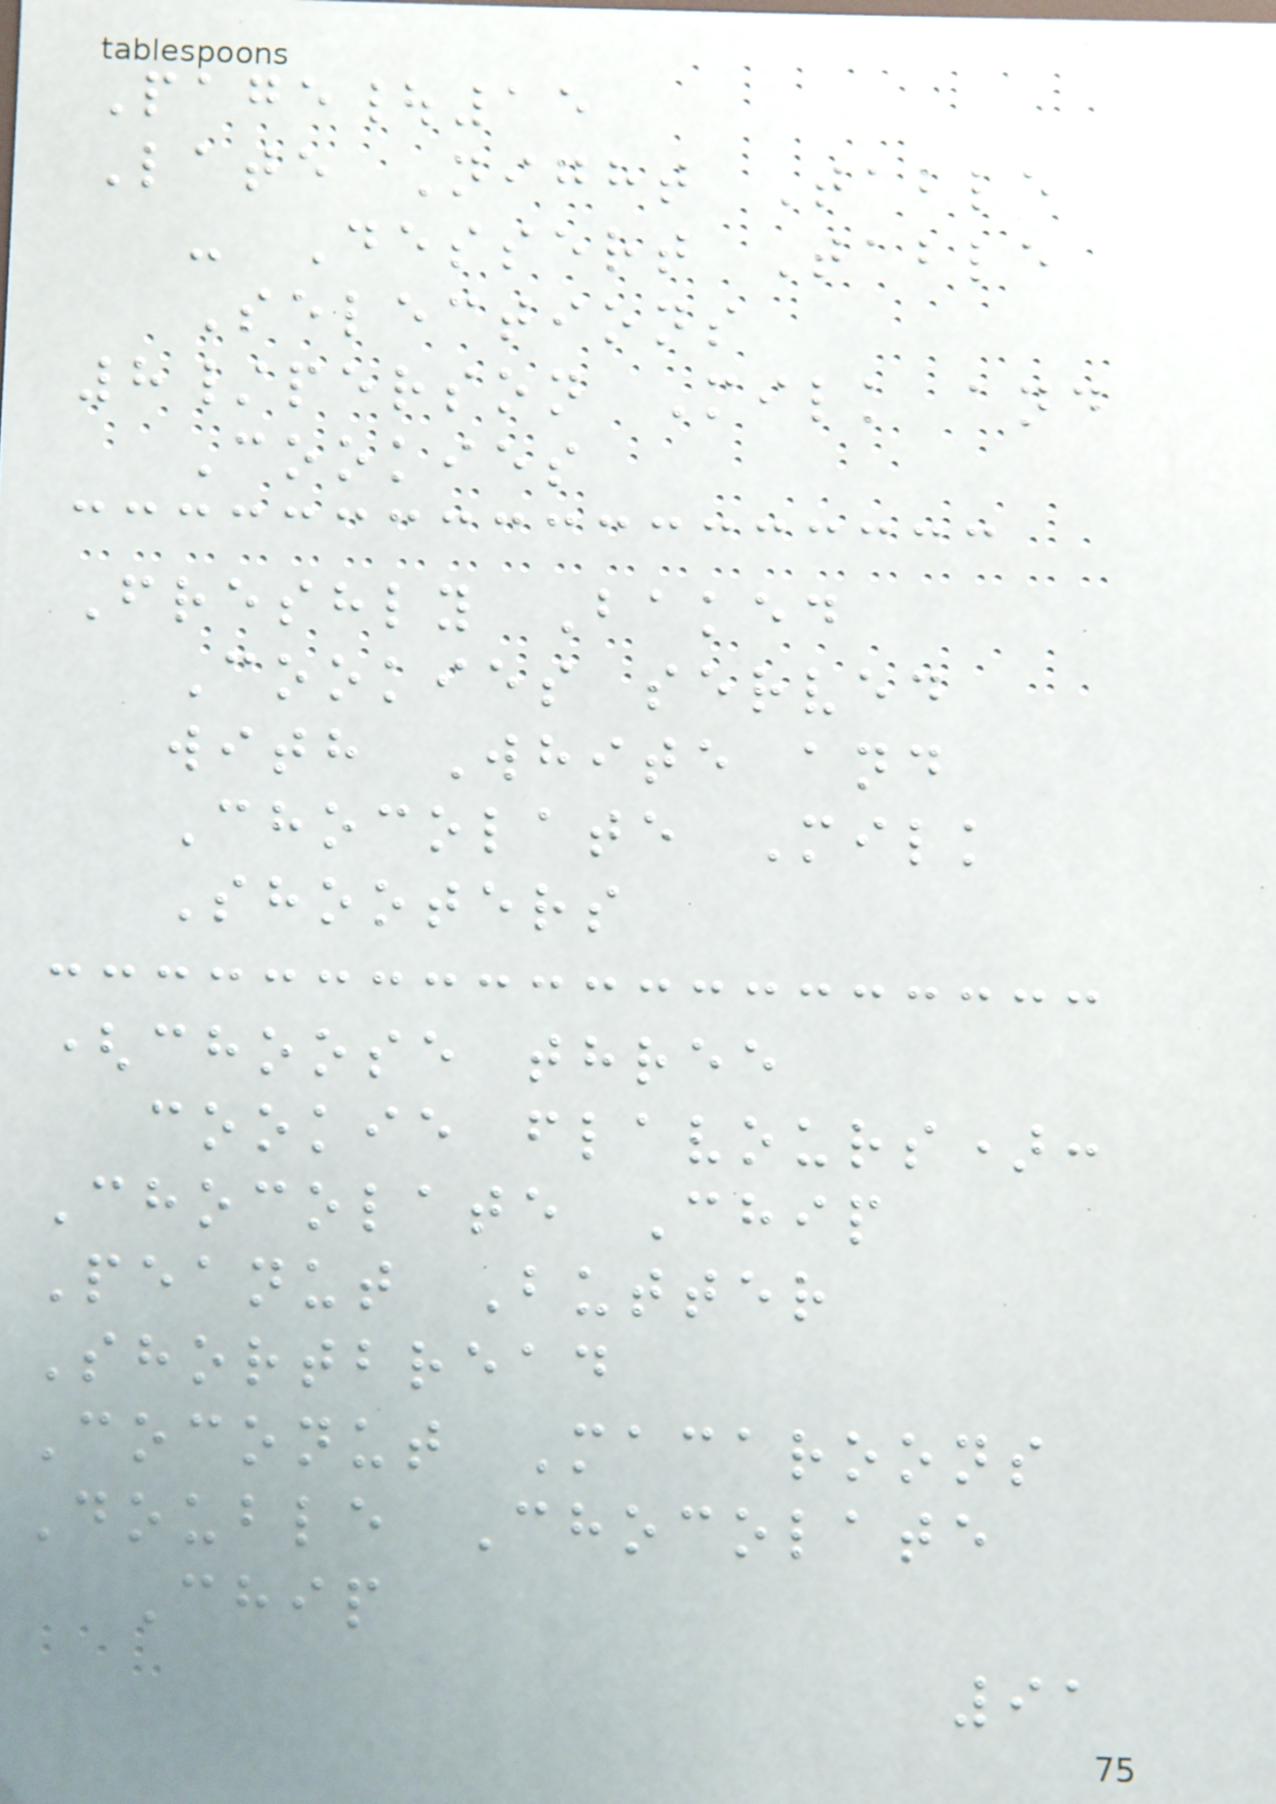Page|15
Late Night Table
- Dessert Table
Selections
8/person Milk and
Cookies
Freshly Baked
Cookies served
with White and
Chocolate Milk
Shooters
(choose three
cookie flavours):
Chocolate Chip
Peanut Butter
Shortbread
Coconut Macaroons
Double Chocolate
Chip
91
